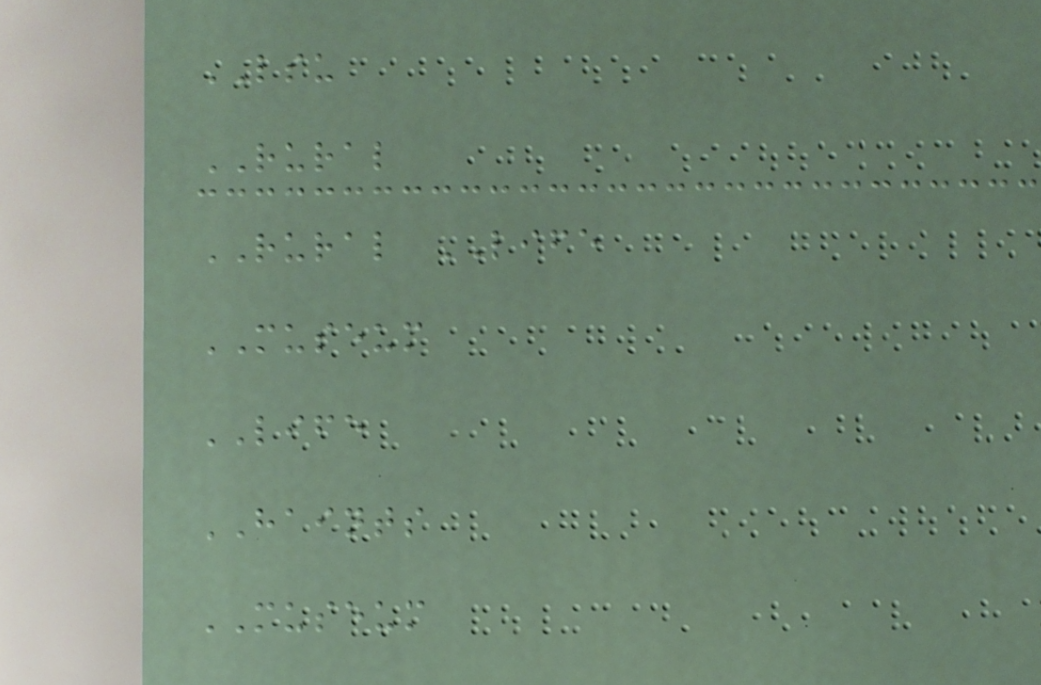LSU
RURAL
RURAL LIFE
MUSEUM
LIFE
HAINTS
MUSEUM
